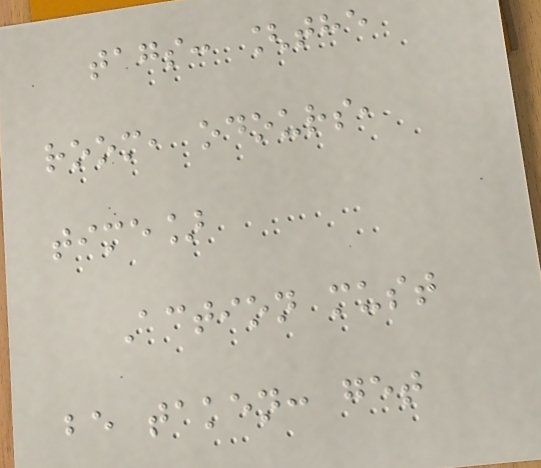tags: [the
room, odours,
time]
Action must
be taken: get
